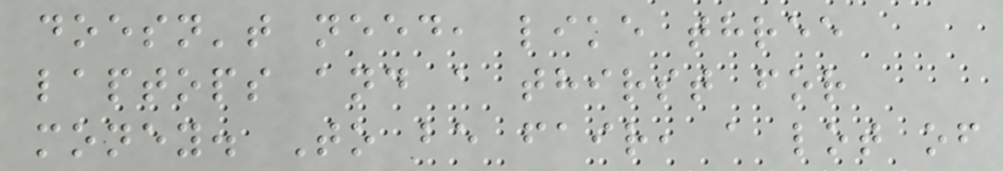doesn't need, like three
laptops and a thirst for
money. To be fair, a lot of
